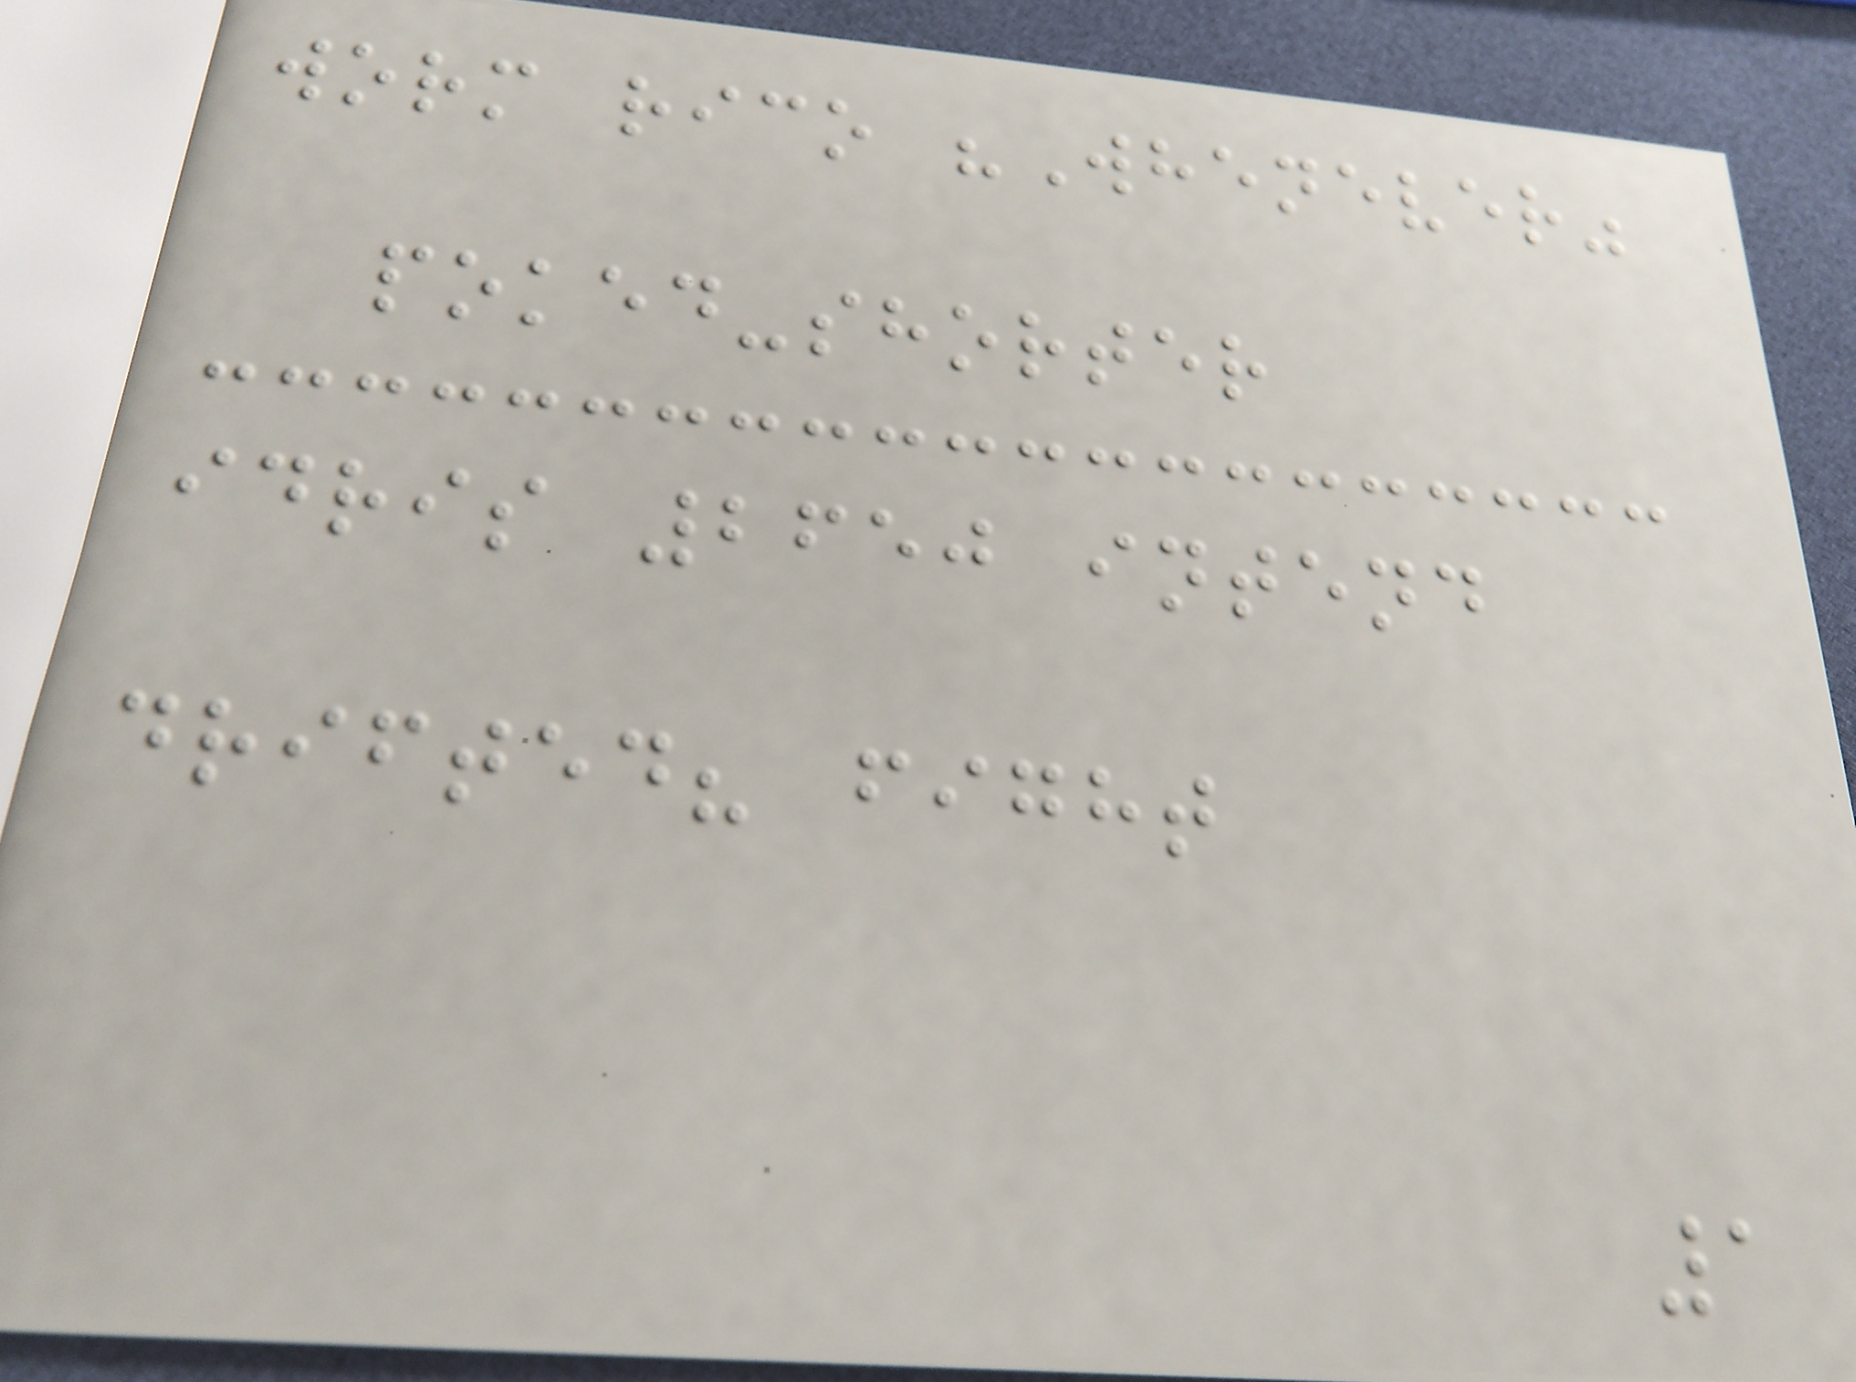worm rico "Whenever"
poked-shorter
idris 2650 intend
drifted? fight
1
